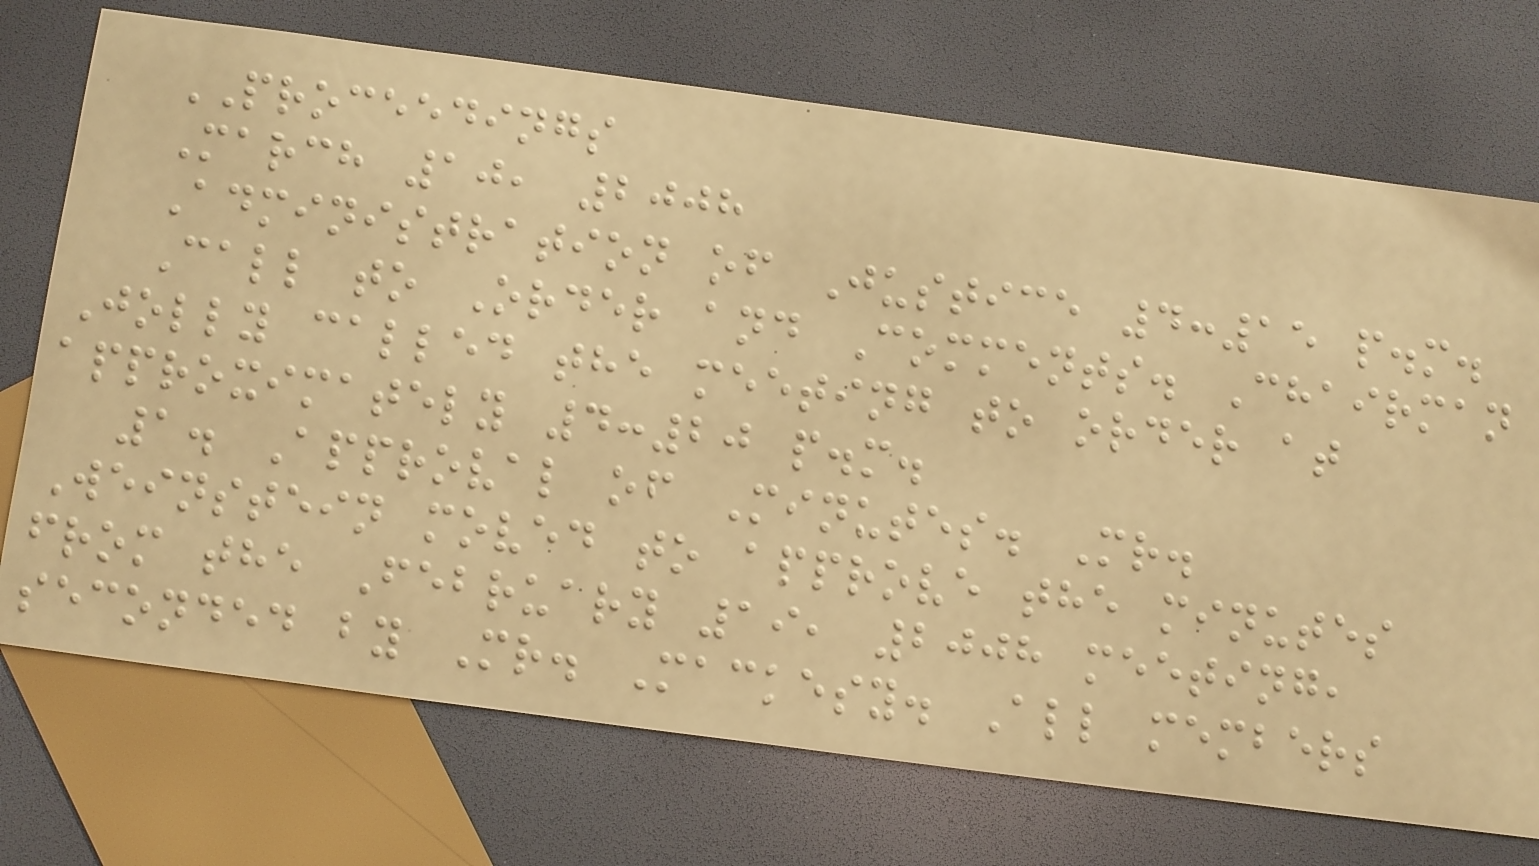PROCEEDINGS
March 10, 2008
Administration of Justice 4:15 p.m.
Call to Order and Comments. Chairman
Jolly called the meeting to order at
approximately 4:20 p.m.
1. Approval of Minutes. Mr.
Weinstein moved to approve the minutes
from the February 19, 2008 meeting,
seconded by Mr. Mackesy. All members
